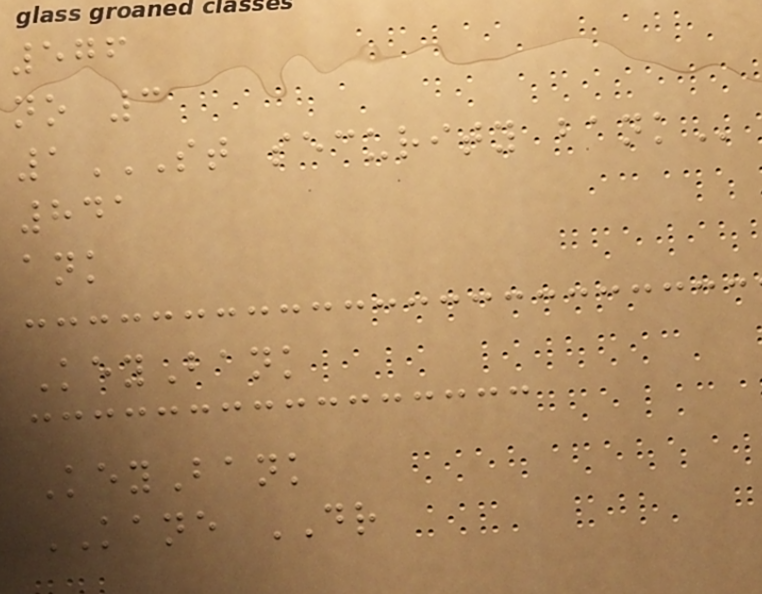576
no 3
1ST SECURITY BANK
841
ank
KeyBank
KeyBank
KANE DR
